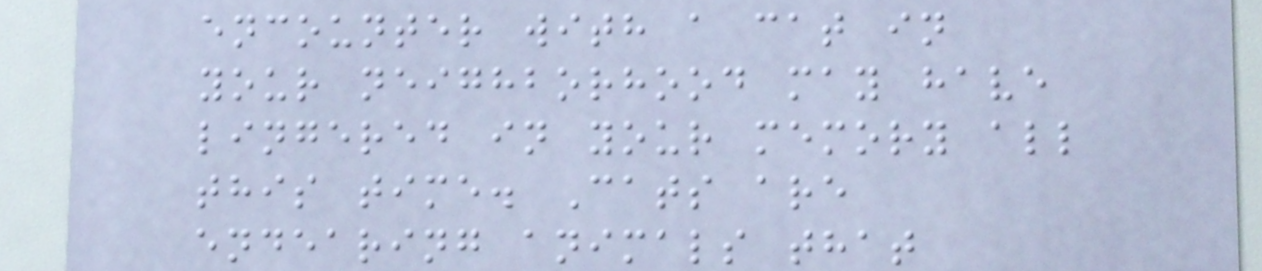encounter with a cat in
your neighborhood may have
lingered in your memory all
this time. Cats are
endearing animals that
